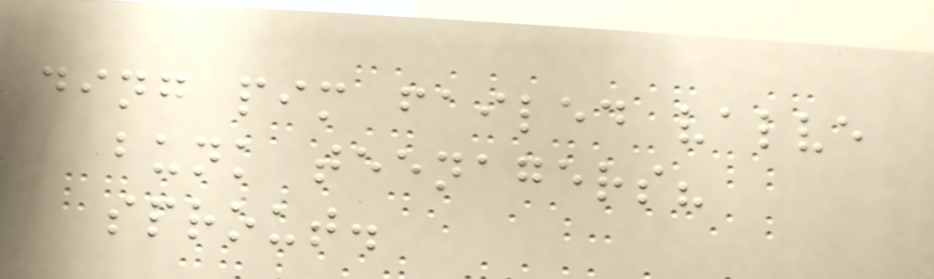ding pim failed valve
bunk teenagers?
sprout.
